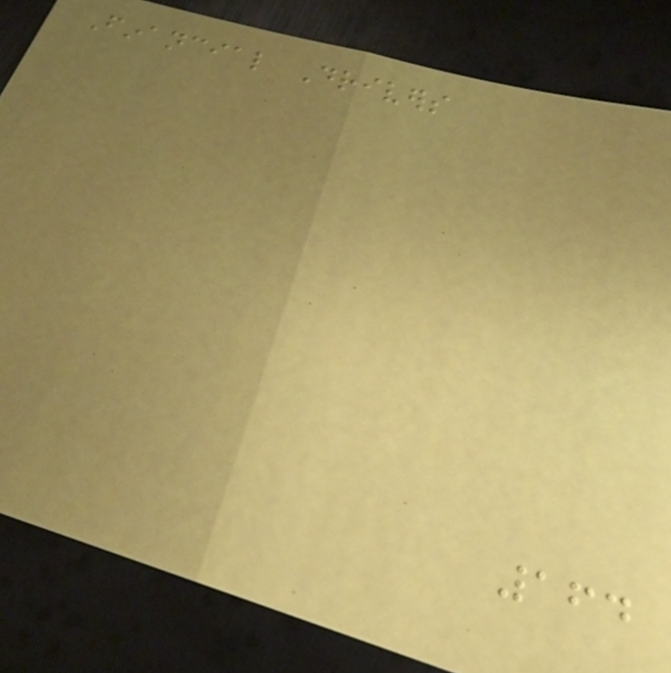Financial Drivers
164
